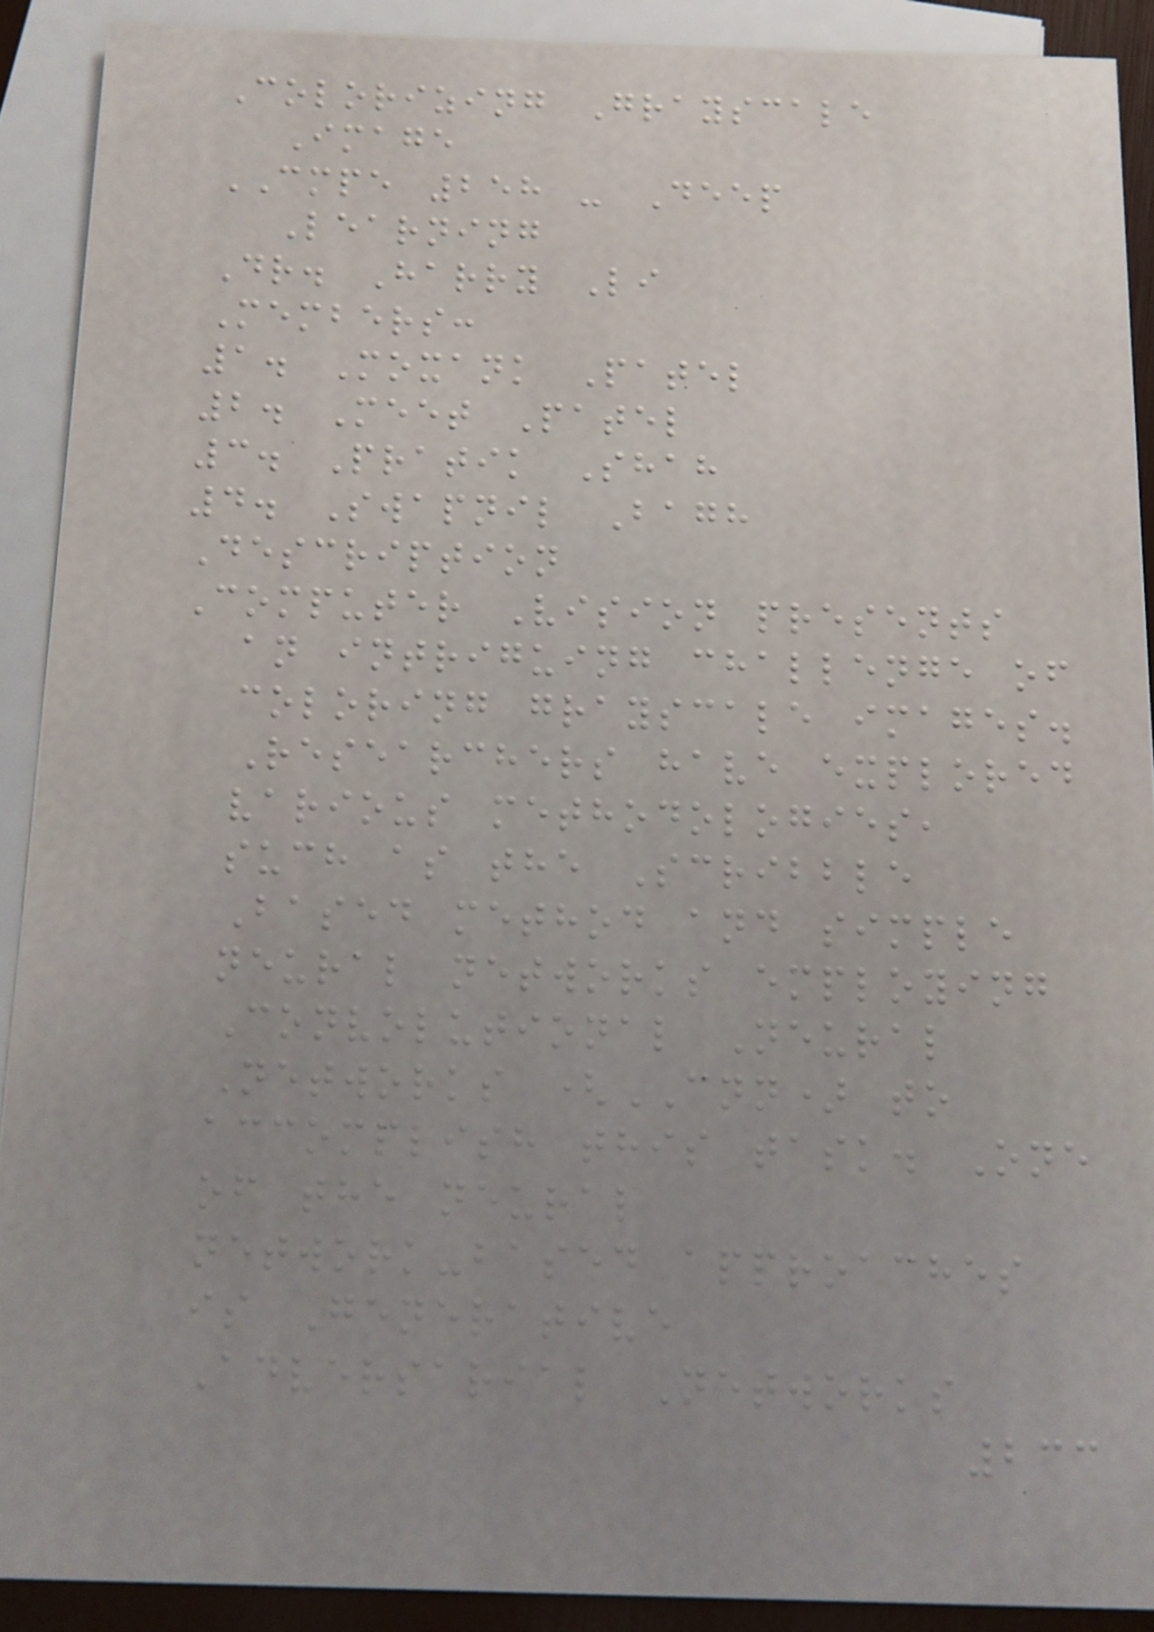Colorizing Grayscale
Image
CMPE 258 - Deep
Learning
Dr. Harry Li
Members:
1. Moxank Patel
2. Meet Patel
3. Pratik Shah
4. Swapnil Bagh
Description
Computer Vision presents
an intriguing challenge of
coloring grayscale images.
Researchers have explored
various methodologies,
such as the Scribble
Based method and simple
neural networks employing
Convolutional Neural
Networks (CNN) to
accomplish this task. One
of the neural
network-based approaches
is Generative
Adversarial Networks
233
